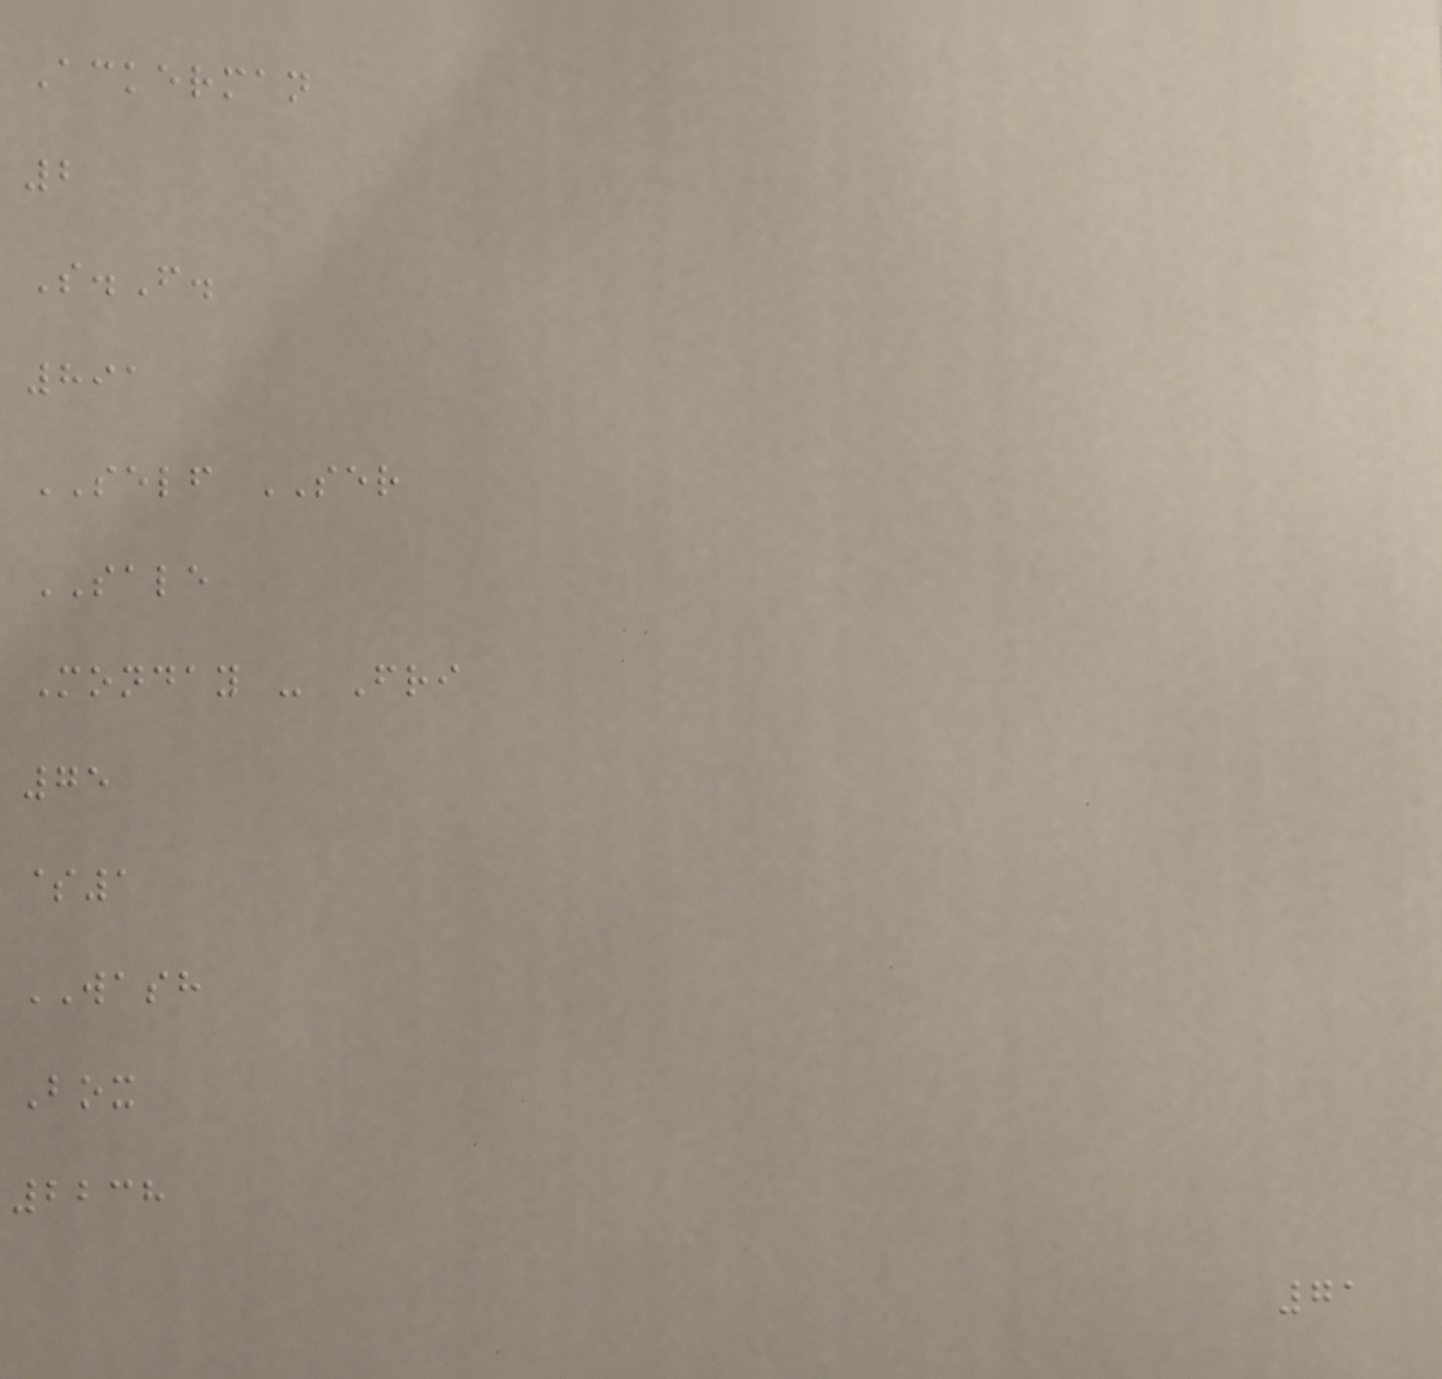Ackerman
2
S.F.
891
SELF SER
SALE
Monday - Fri
75
$1
WASH
Box
2238
71
